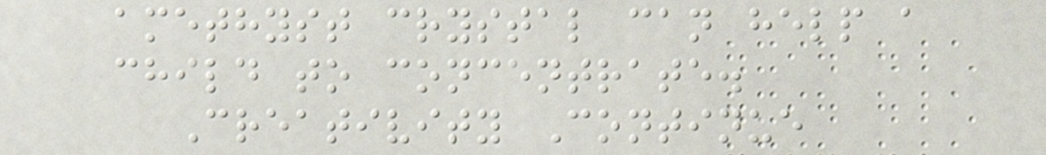amethyst crystal can help a
child to concentrate.
Creativity Continue
